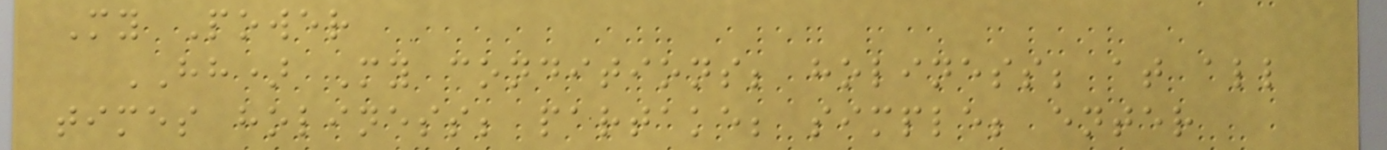My Power
HH) My conditions; holiness; at all
times holiness; partake; simple; enter
